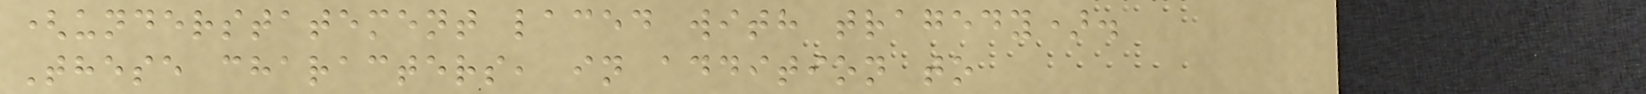(understatement laced with tragedy).
These characters, in addition to
